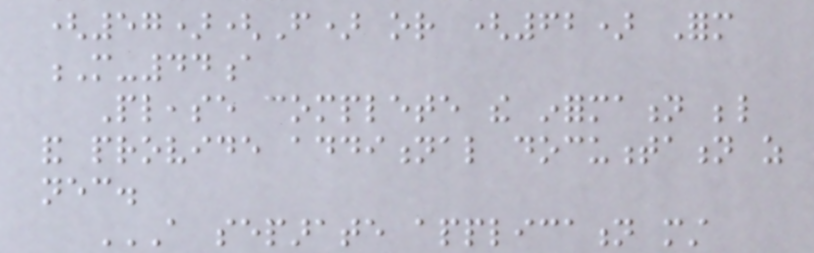(57)(F) or (62) Form
M-44a
Please complete the information below
and provide additional documentation as
necessary.
A SEPARATE APPLICATION MUST
